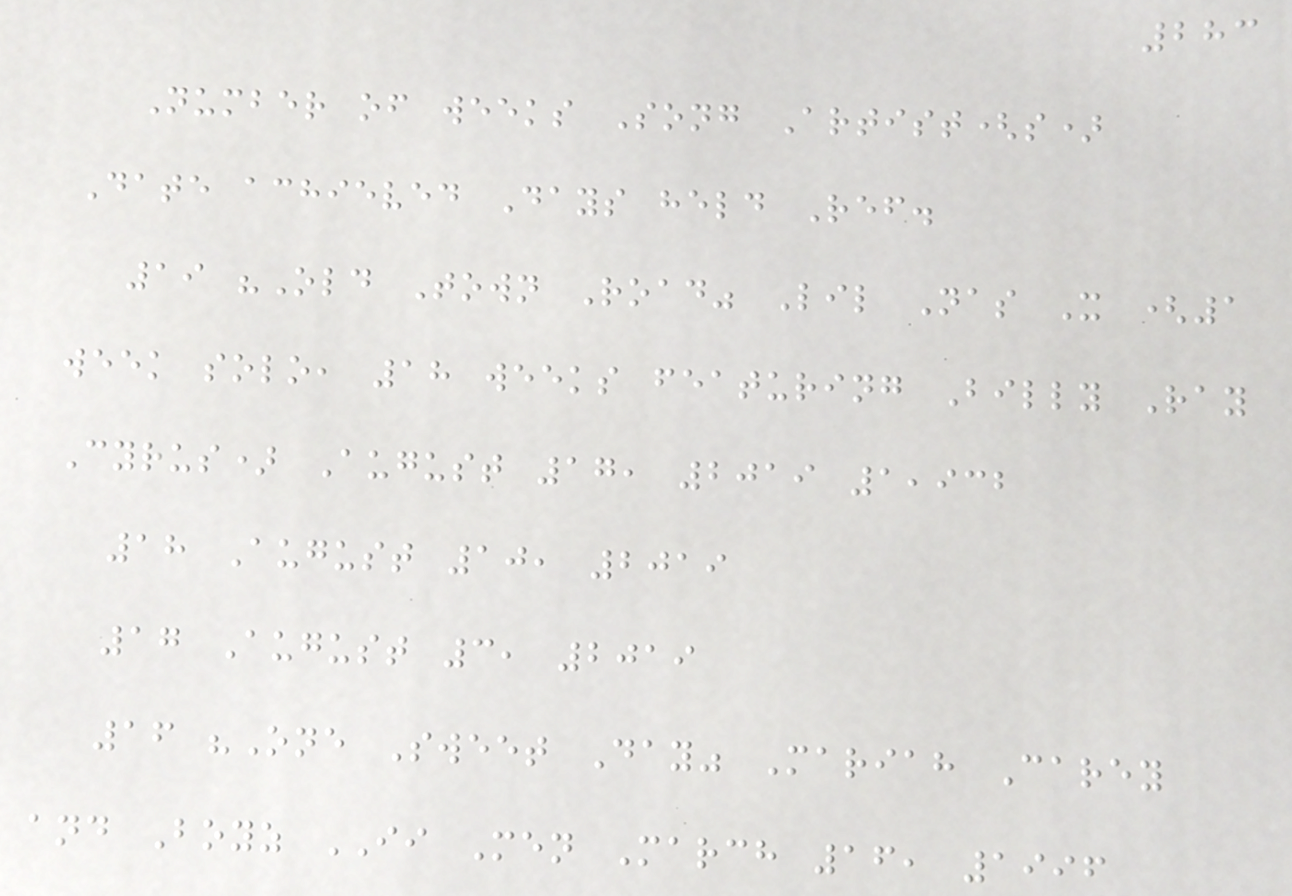283
Number of weeks Song Artist(s)
Date achieved Days held Ref.
19 "Old Town Road" Lil Nas X (1
week solo, 18 weeks featuring Billy Ray
Cyrus) August 17, 2019 1,932
18 August 10, 2019
17 August 3, 2019
16 "One Sweet Day" Mariah Carey
and Boyz II Men March 16, 1996
